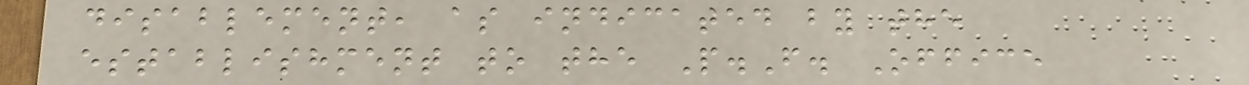disablement, as indicated by the
establishment to the P.F. Office
